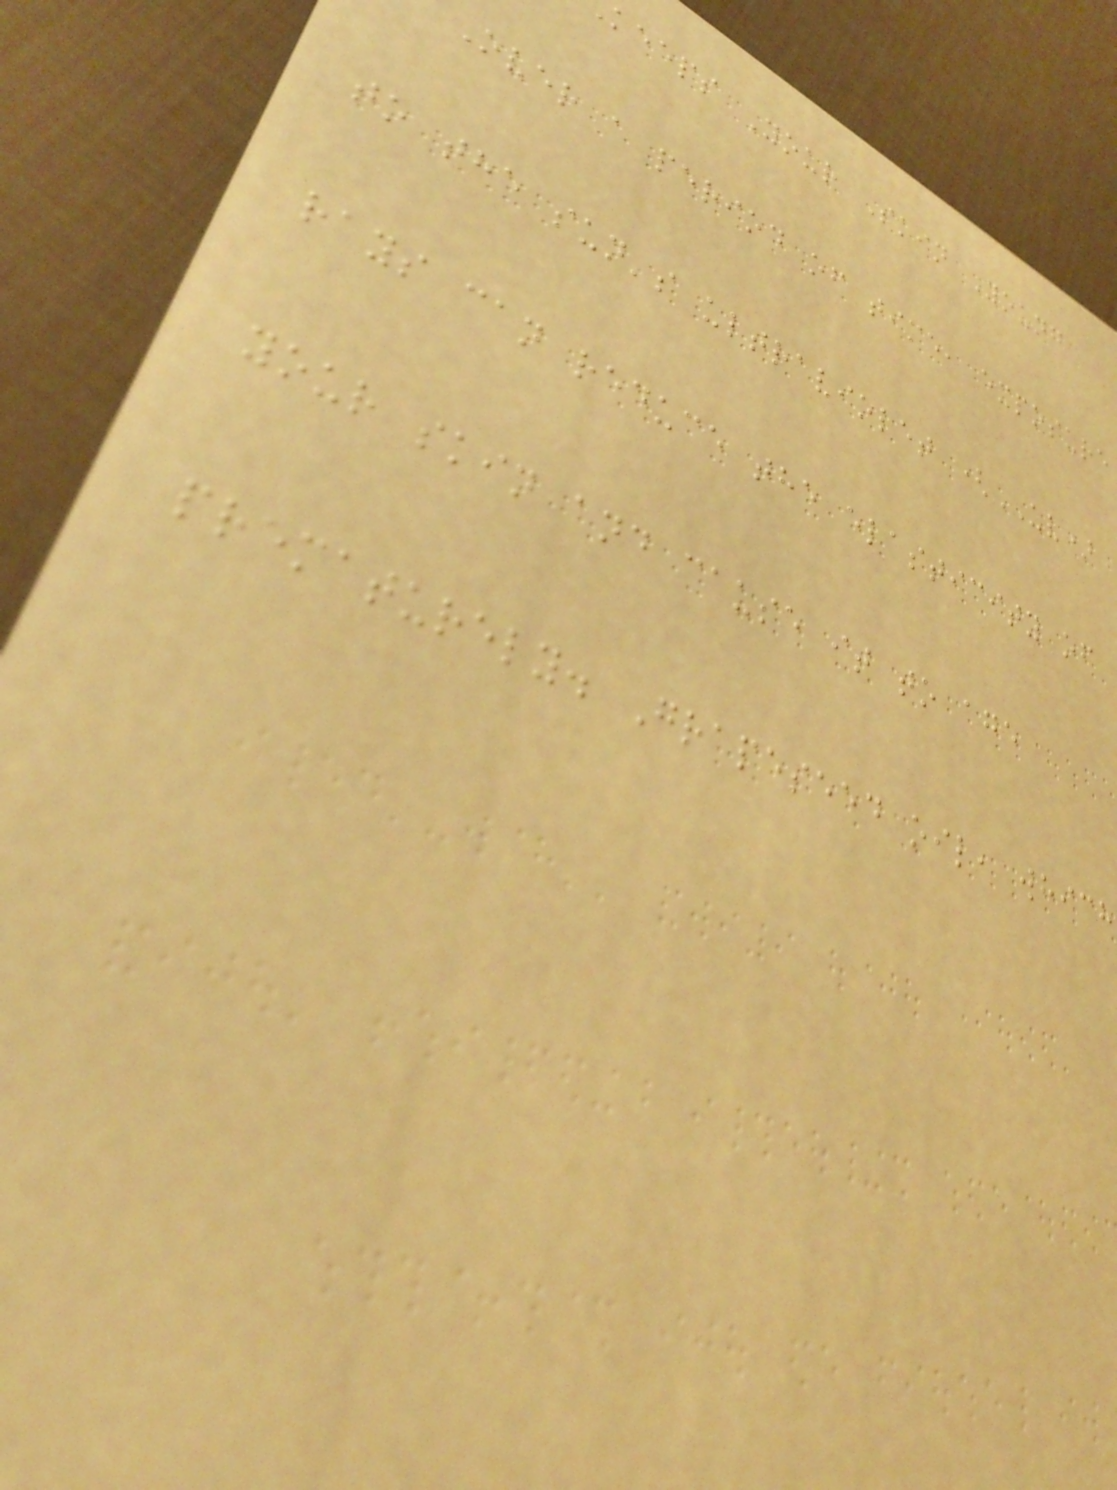keeps Your Skin Young
Over a period of time, exposure
to the sun's ultraviolet (UV)
rays can reduce the elasticity of
your skin and cause it to age
prematurely. Grapeseed oil, which
